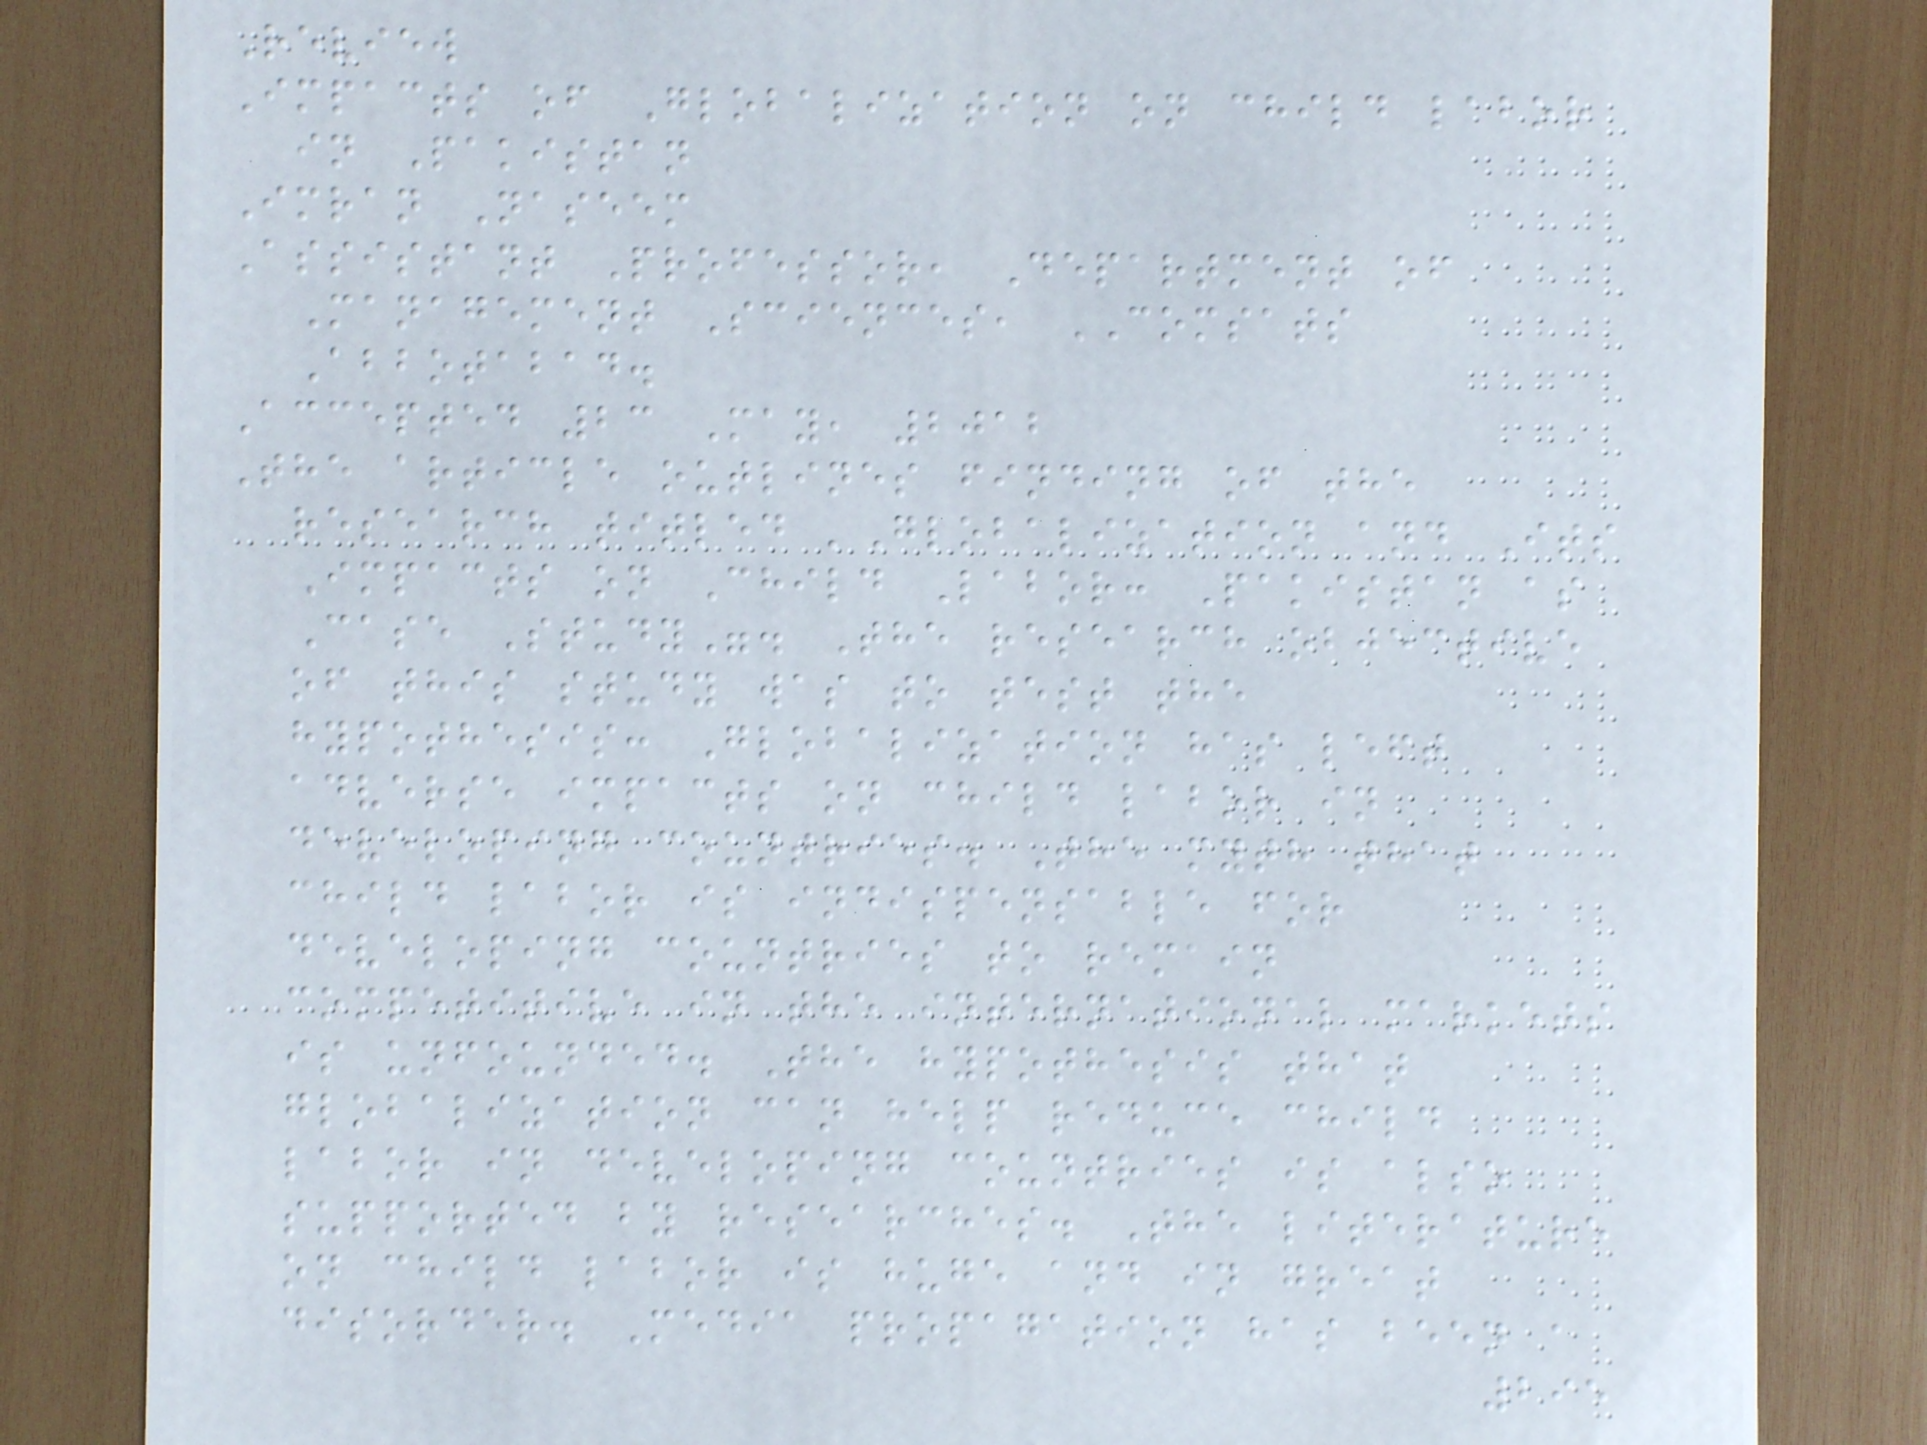Review
Impacts of Globalization on child labor
in Pakistan
Imran Naseem
Assistant Professor, Department of
Management Sciences, COMSATS
Abbotabad.
Accepted 23 May, 2012
The article outlines finding of the
research titled 'Globalization and Its
Impacts on Child Labor: Pakistan as
Case Study". The research objective
of this study was to test the
hypothesis: Globalization has left
adverse impacts on child labor in
developing countries. The myth that
child labor is indispensable for
developing countries to remain
competitive in the international markets
is unfounded. The hypothesis that
globalization can help reduce child
labor in developing countries is also
supported by researches. The literature
on child labor is huge and in great
disorder. Media propagation has been a
295
